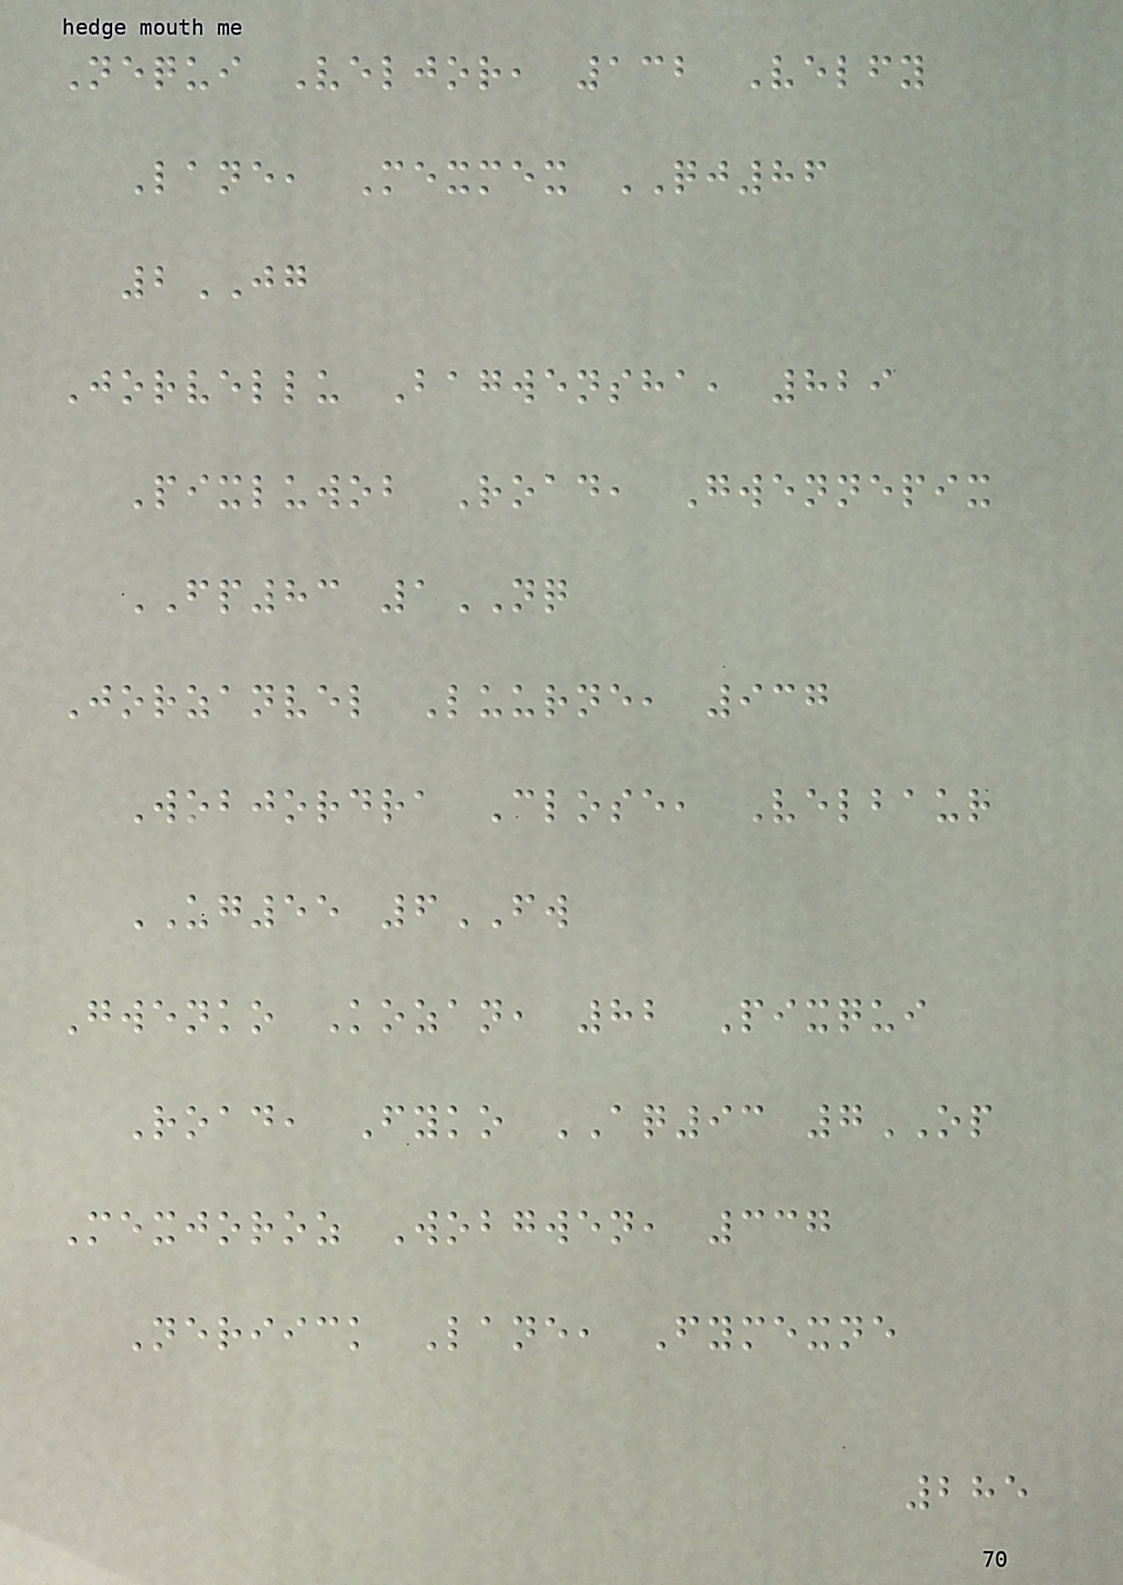Nequi Veljor, 132 Velfy
Lane, Mexmex QJ86
2JG
Jorvellu Bagwensha, 829
Pixluwob Road, Gwennepix
FP83 1NQ
Jorzanvel Luurne, 937
Wobjordra Close, Velbaur
UG55 6FW
Gwenko Kozan, 82 Pixqui
Road, Fyko AQ93 7OP
Mexjoroz Wobgwen, 337
Neriick Lane, Fymexne
285
